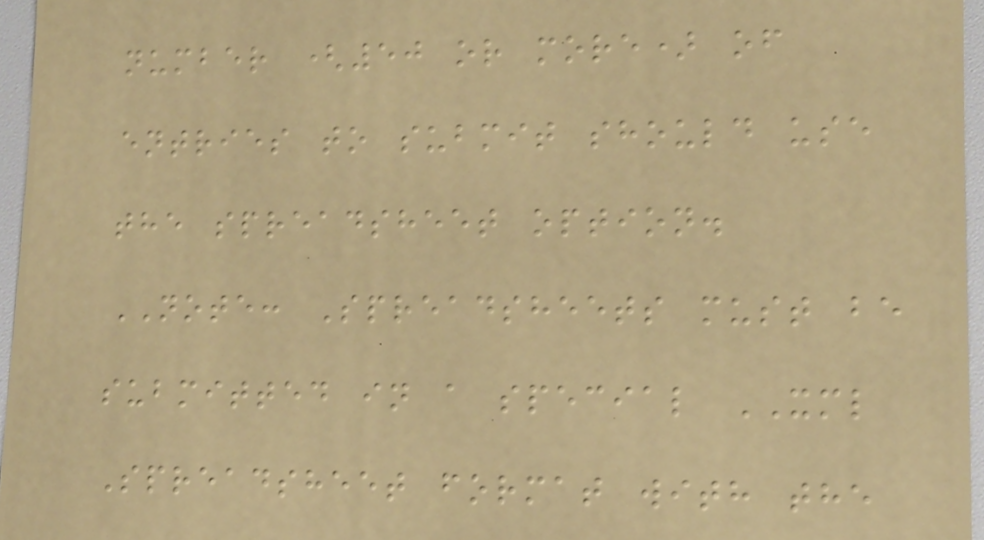number (50 or more) of
entries to submit should use
the spreadsheet option.
NOTE: Spreadsheets must be
submitted in a special XML
Spreadsheet format with the
